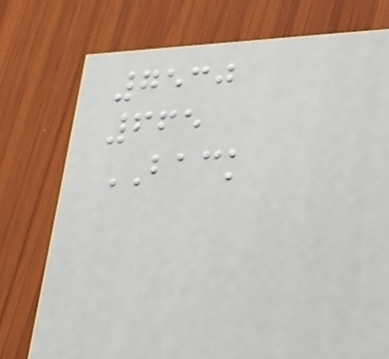7530
665
BACK
